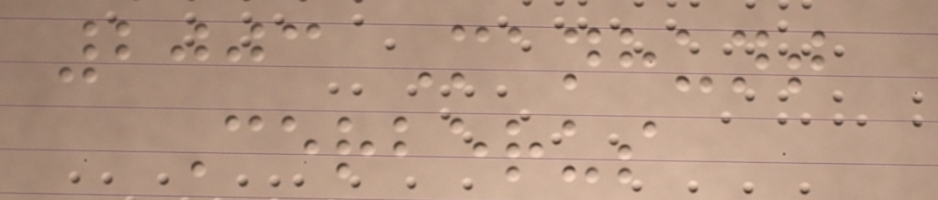2003 Manhunt
Cerberus
